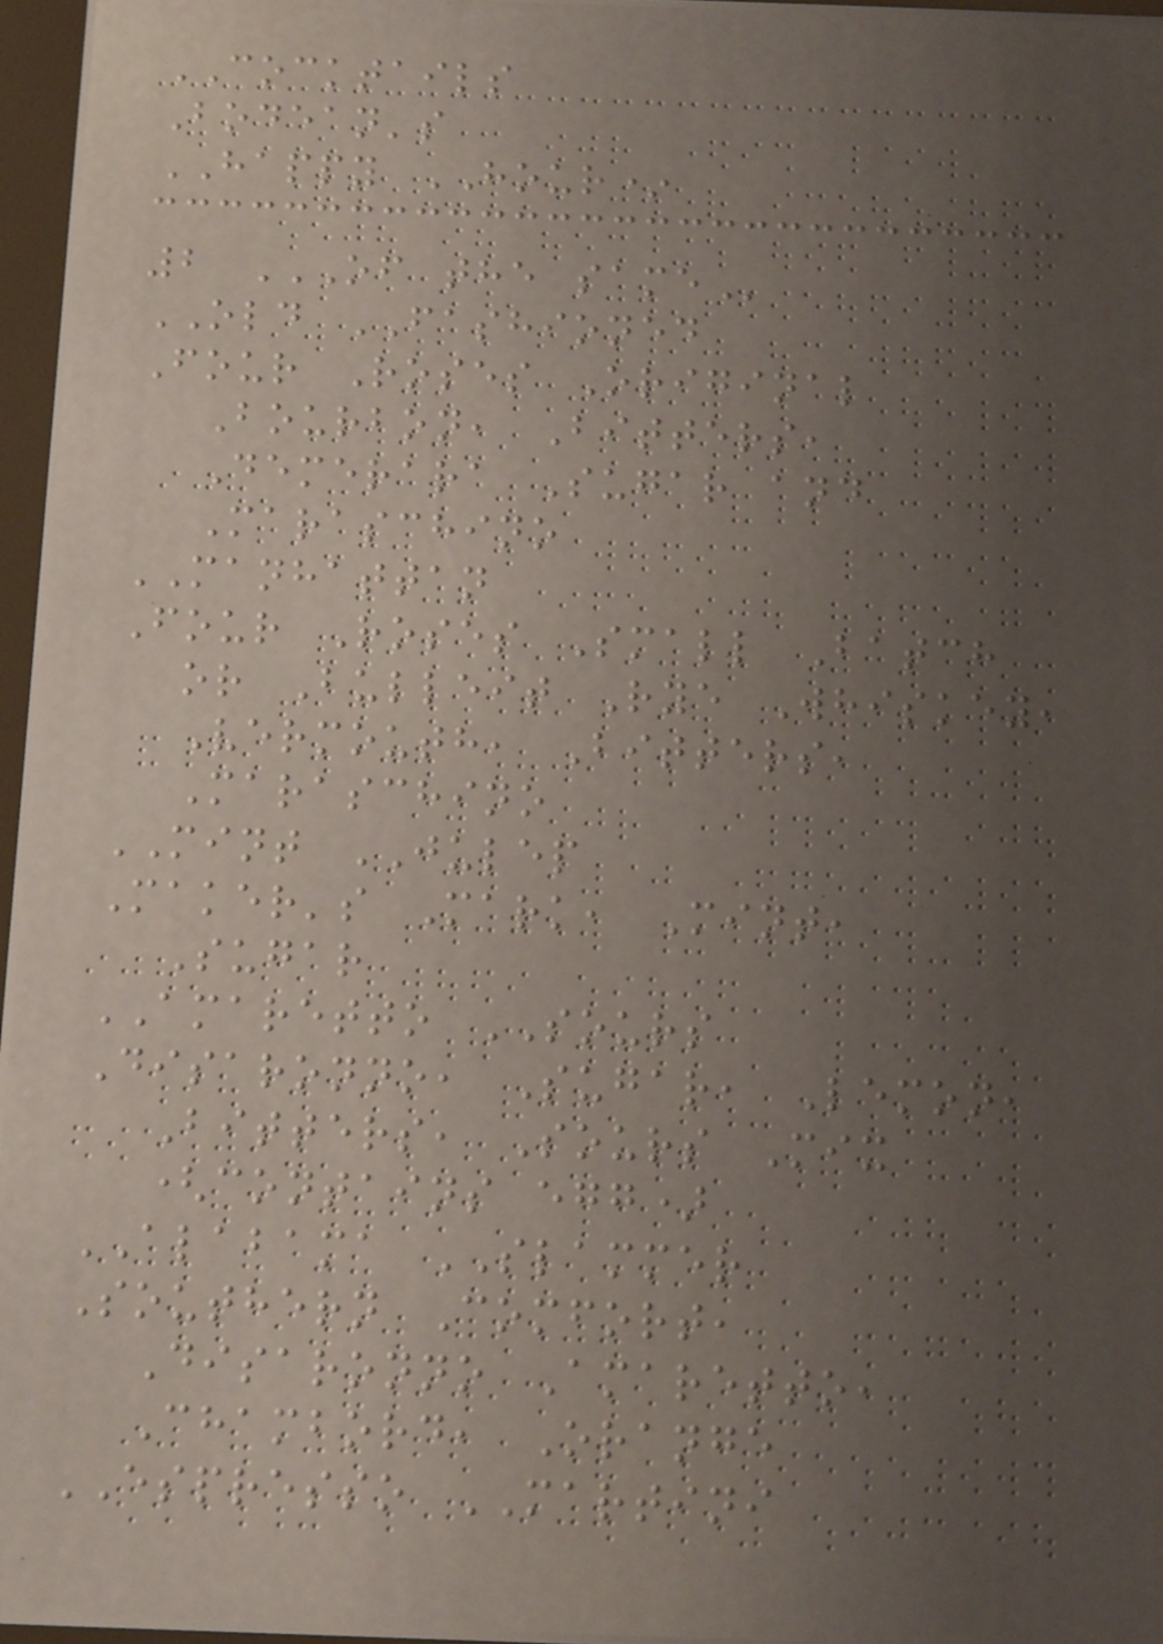COCKTAILS
Bodean's
HAPPY HOUR*
2 OF THE SAME
OLD FASHIONED
Four Roses Original
Bourbon, Bitters,
Demerara Sugar and
Maraschino
MANHATTAN
Four Roses Small Batch
or Bulleit Rye Whiskey,
Vermouth, Bitters,
Maraschino
MINT JULEP
Maker's Mark, Mint,
Sugar
AMARETTO SOURS
Disaronno, Sugar, Lemon,
Bitters, Sours Mix
(contains egg)
ALABAMA SLAMMER
Southern Comfort,
Disaronno Amaretto,
Chambord, Orange
ESPRESSO MARTINI
